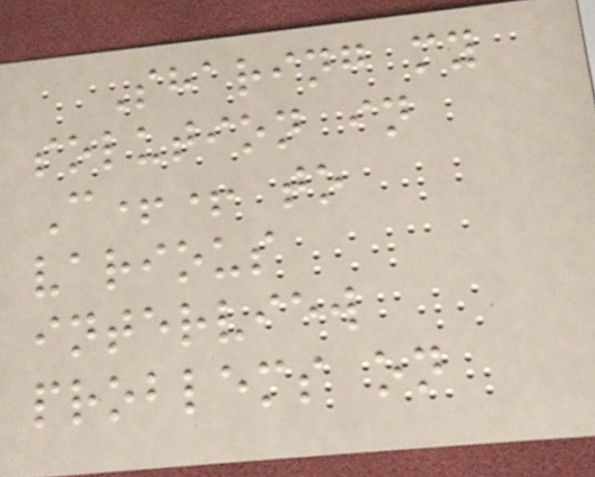Sharing my
solution in
C++ to
various
interview
problems on
